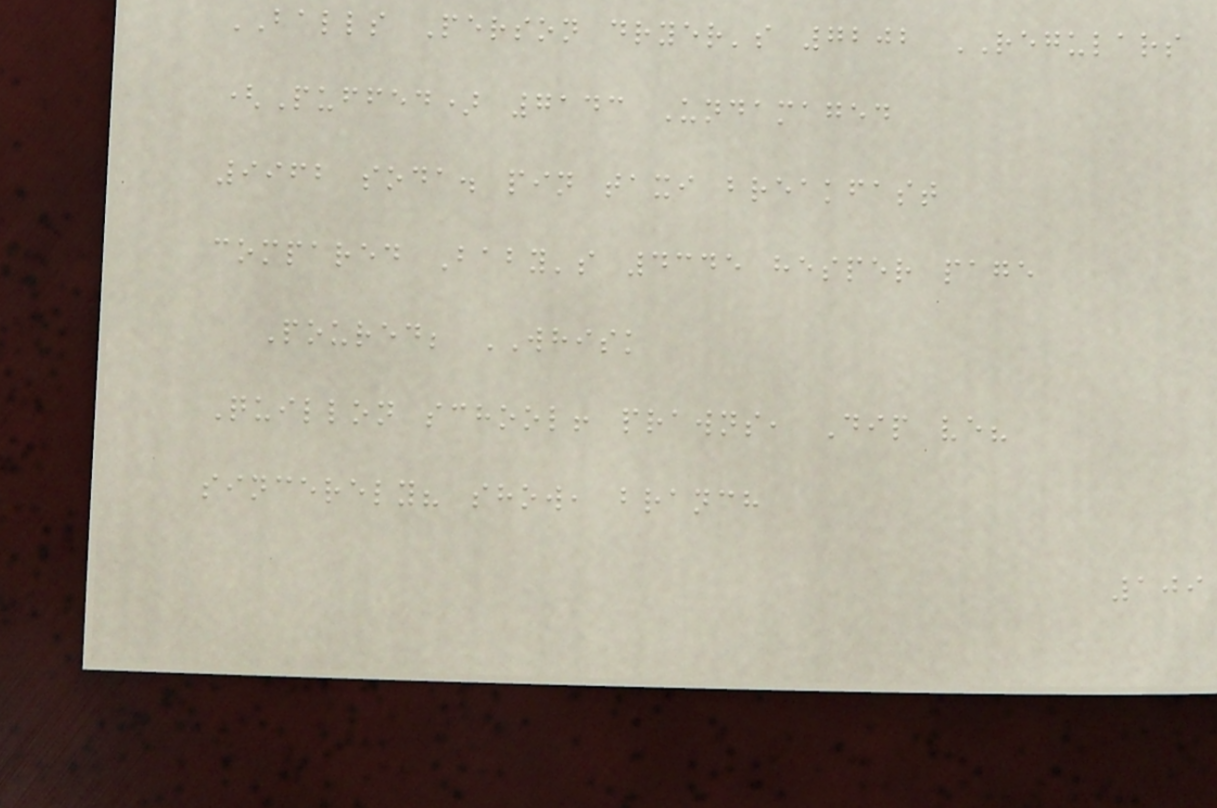BALLS Person dryer's 7202 REGULARS
(Puffed) 7143 Undamaged
9962 soda. pin taxi breakfast
compared Baby's 4345 hesper page
Poured; WHISK
Quillon school! prawns, Dip ve?
sincerely? show, branch
109
